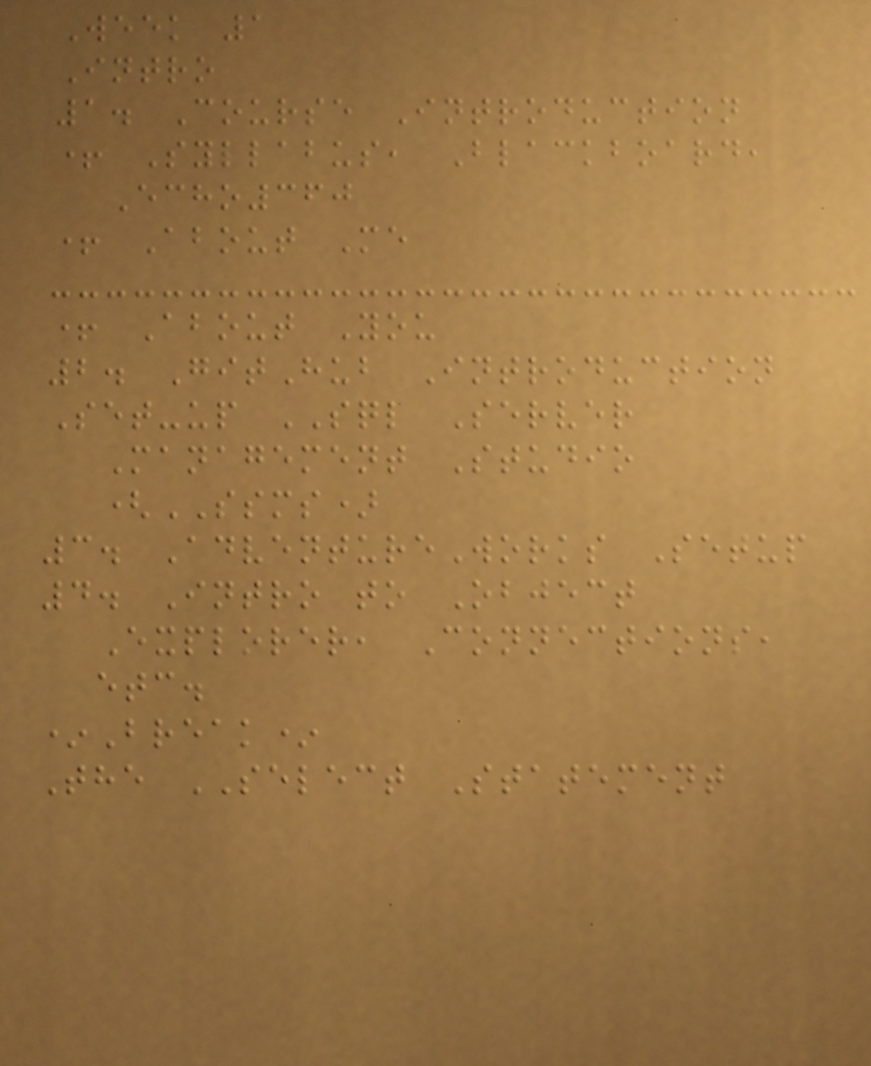Week 1
Intro
1. Course Introduction
+ Syllabus, Blackboard,
Echo360
+ About Me
+ About You
2. GitHub Introduction
Set-up SQL Server
Management Studio
(SSMS)
3. AdventureWorks Setup
4. Intro to Object
Explorer, Connections,
etc.
*Break*
The SELECT Statement
